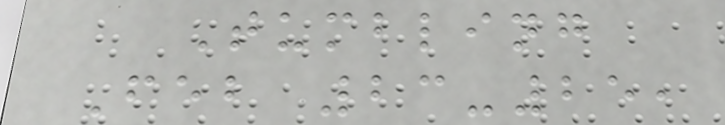Tumbling
Feb 23-25,
